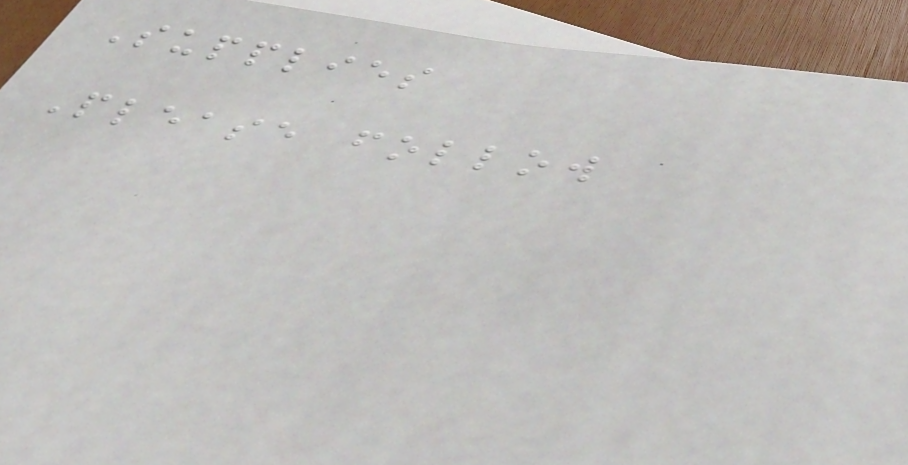Supplies
Please follow
